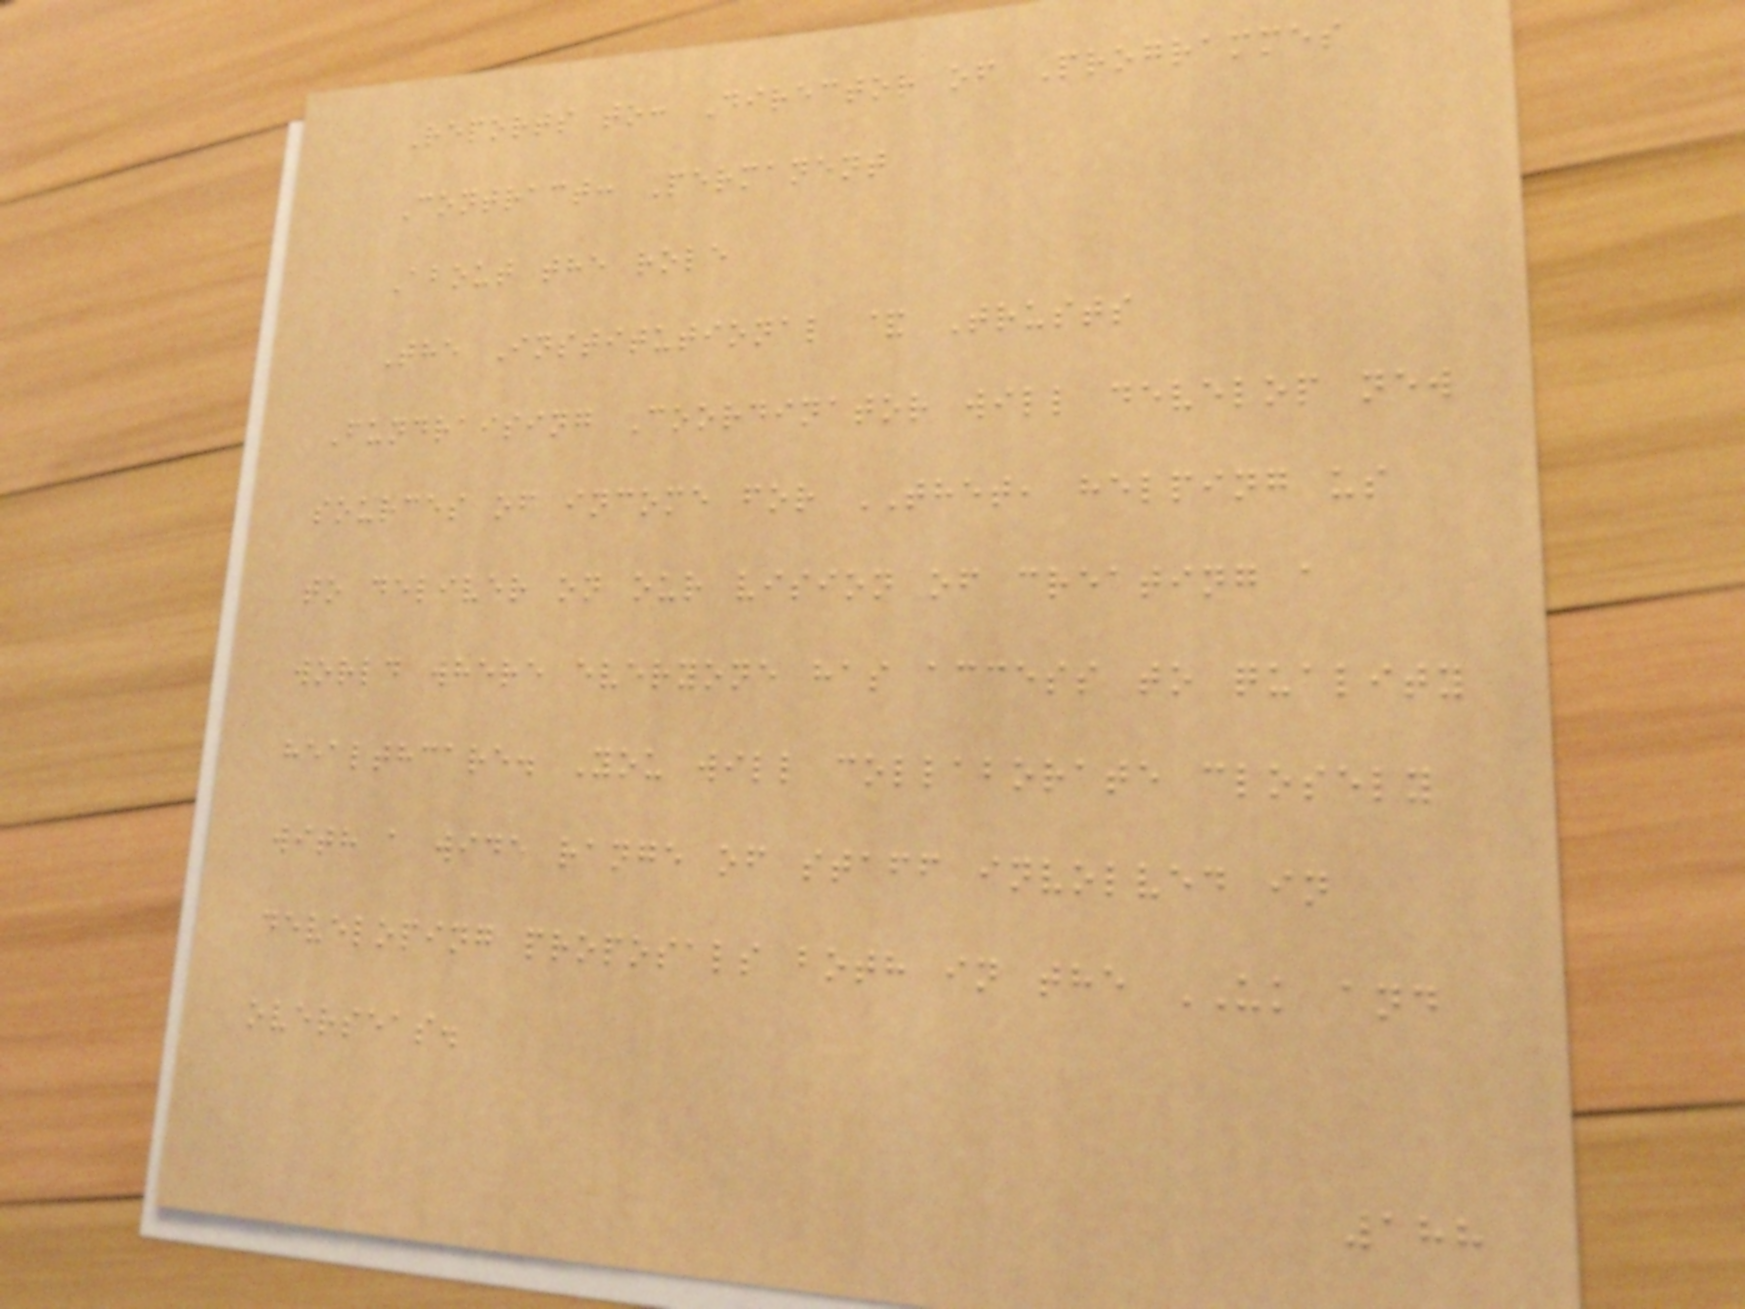Reports to: Director of Programmes
Contract: Permanent
About the role
The Institutional & Trusts
Fundraising Coordinator will develop new
sources of income for THET, helping us
to deliver on our vision of creating a
world where everyone has access to quality
healthcare. You will collaborate closely
with a wide range of staff involved in
developing proposals both in the UK and
overseas.
188
